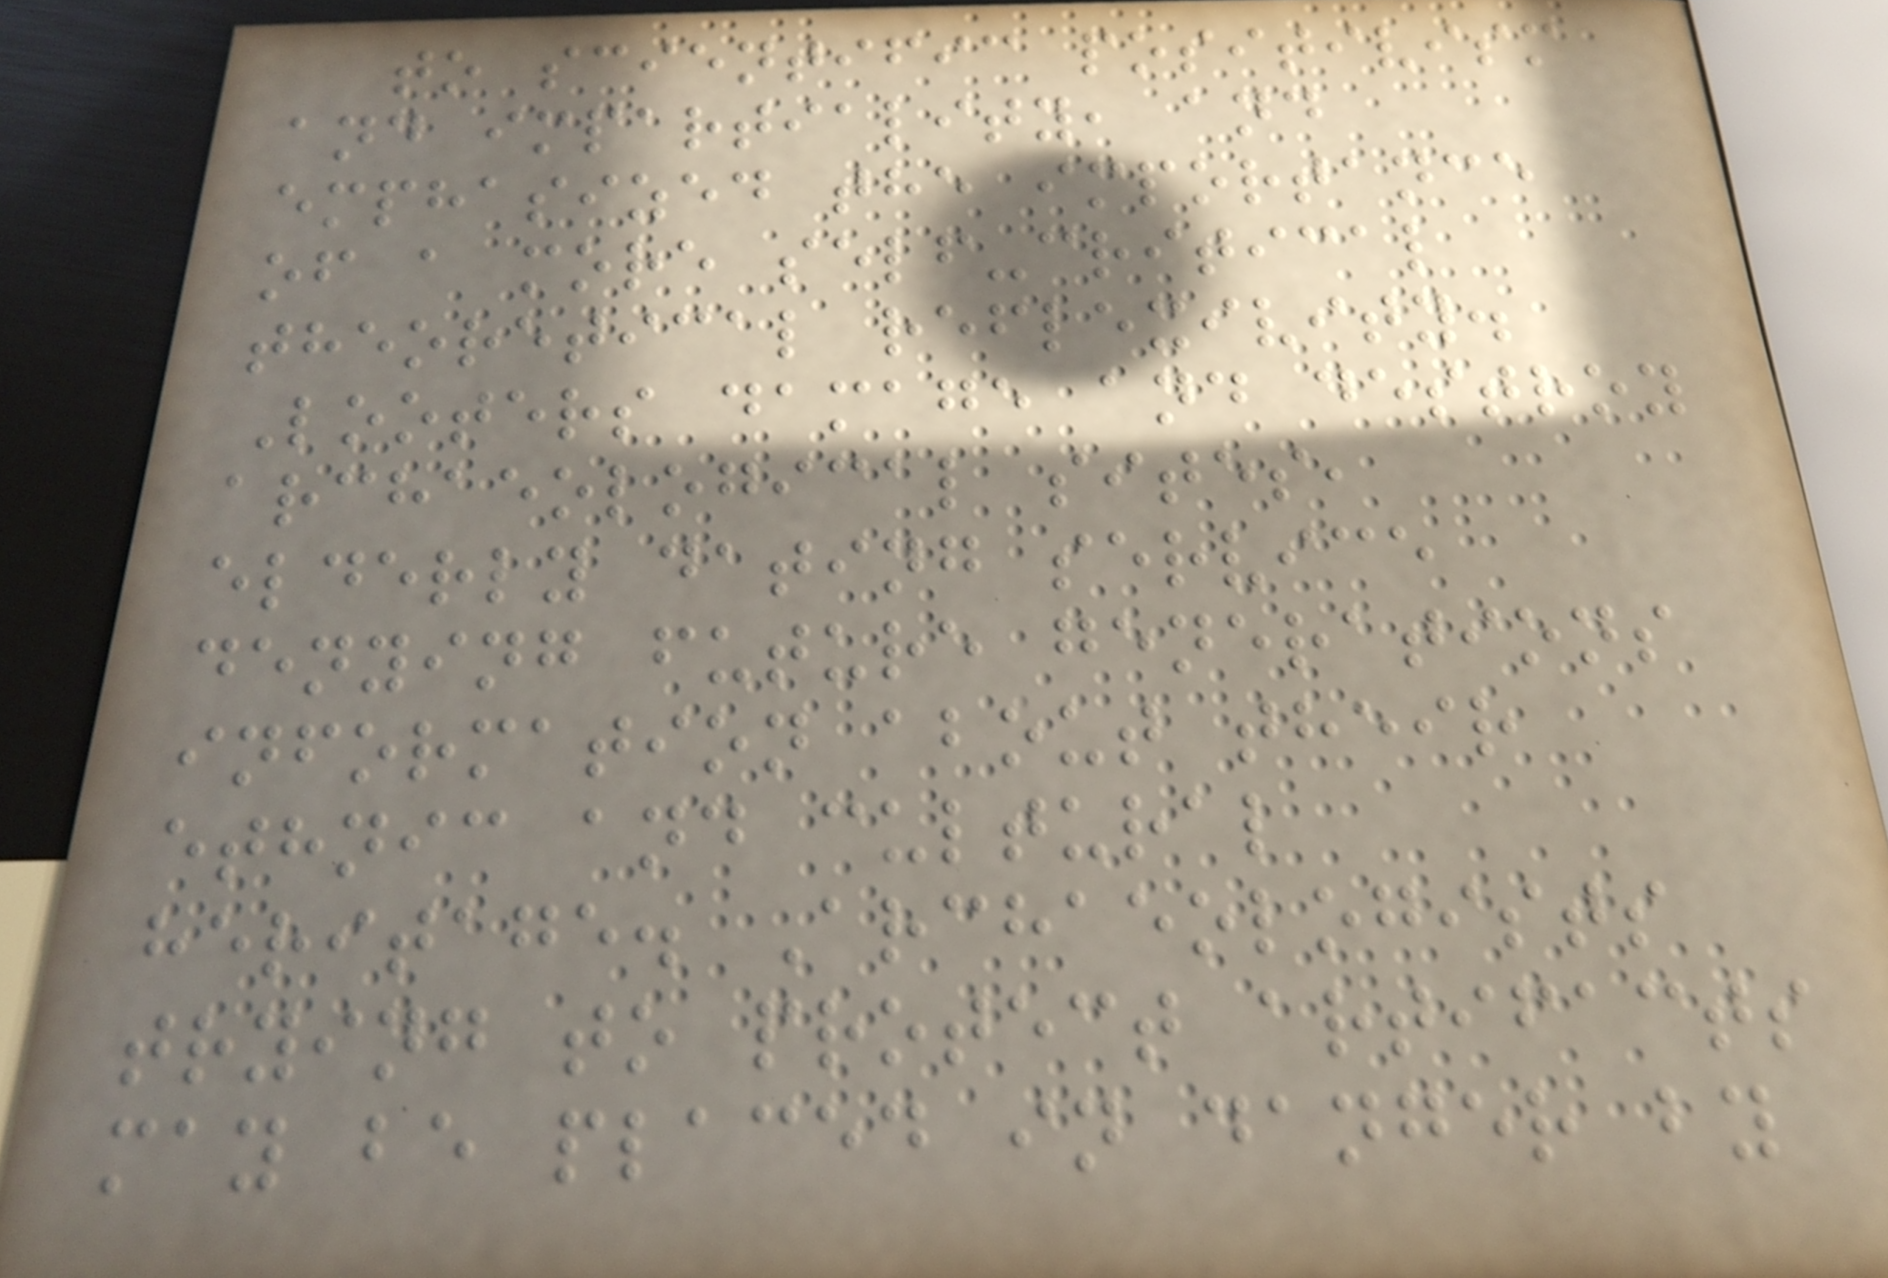to scientific positivism
and impartiality, and
emphasized the importance
of a more self-critical
theoretical reflexivity.
Looters damage and destroy
archaeological sites,
elderly dating service
denying future generations
information about their
ethnic and cultural
heritage. Archaeologists
trying to protect artifacts
may be placed in danger by
